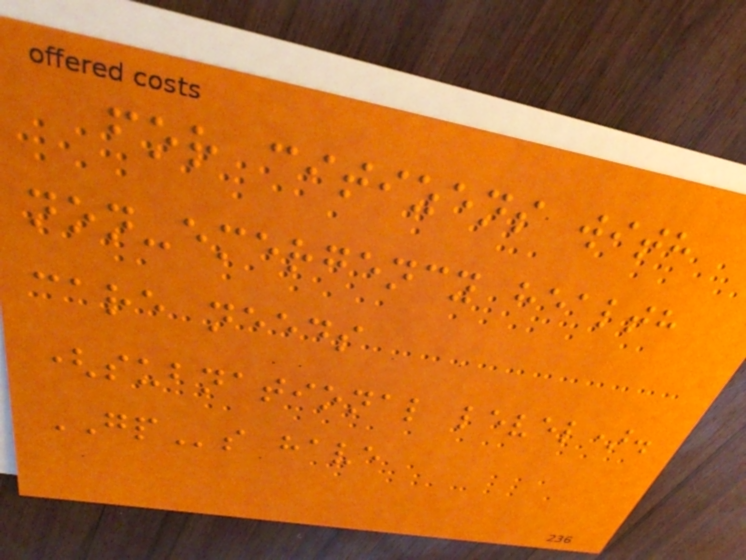for citizens with
non-emergency health
care needs
(subnational level).
GPs have
